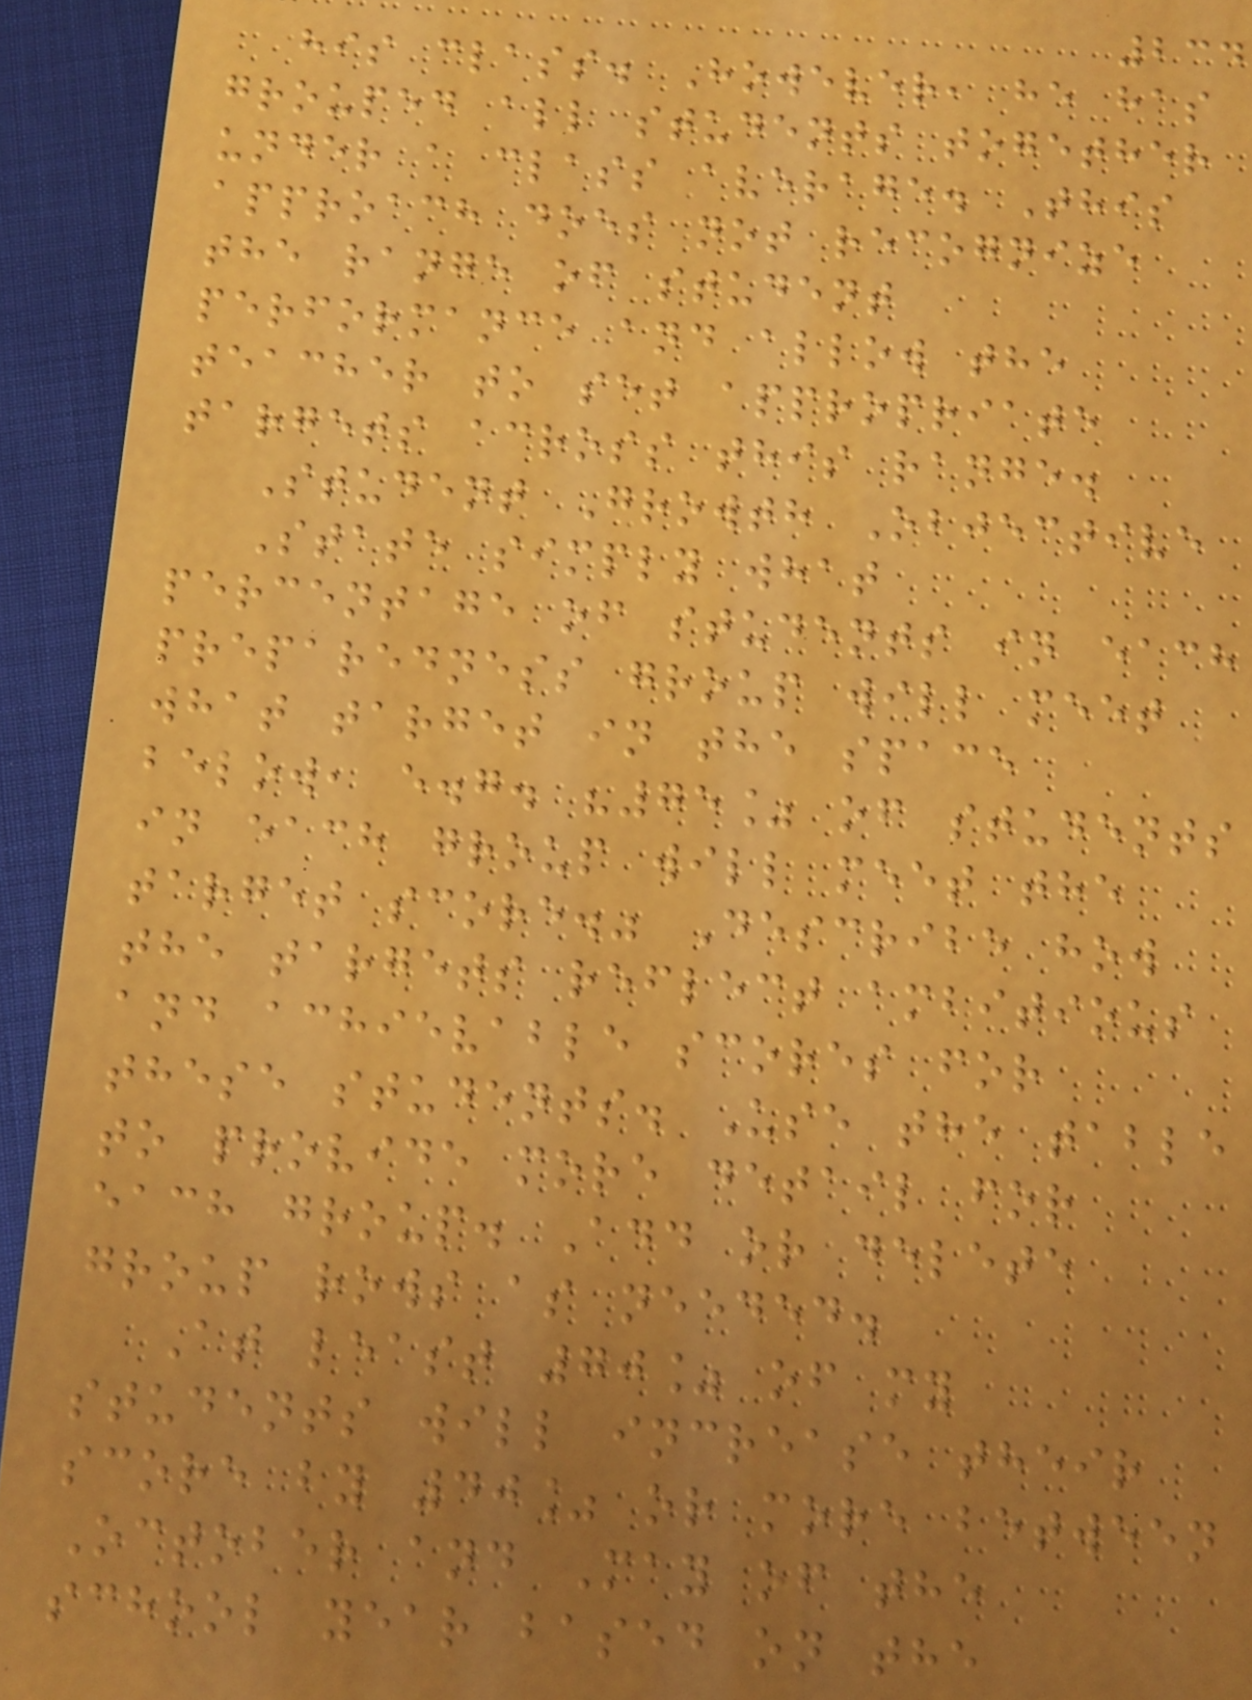234
his class. However, he has
grouped all students together
under a class average. This
approach does not recognize
the range of student
performance and allow the
teacher to set appropriate
targets across this range.
Student Growth Objective
State simply what
percentage of students in each
preparedness group will meet
what target in the space
below, e.g. "75% of students
in each group will meet the
target score." Describe how
the targets reflect ambitious
and achievable scores for
these students. Use the table
to provide more detail for
each group. Add or delete
group rows as needed.
At least 70% of my
students will increase their
score by 40% or more between
October and May of the
school year based on the
